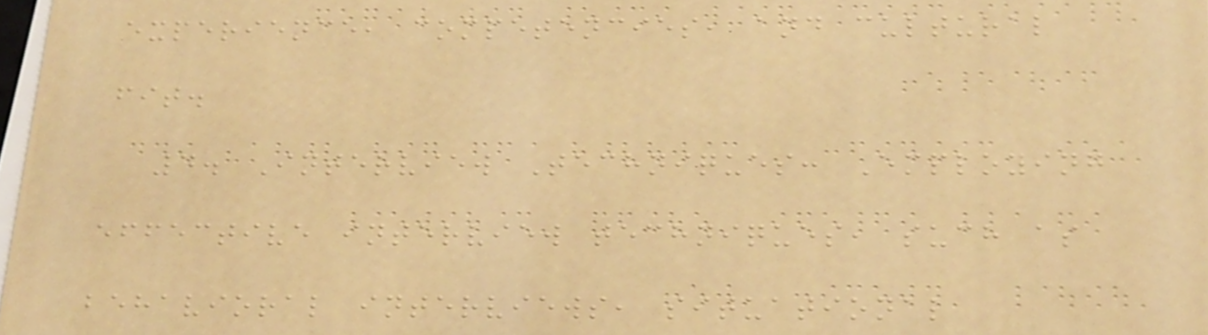experience, competencies, and cultural
fit.
4. Interview Techniques: Employing
effective interview techniques, such as
behavioral interviews, situational
